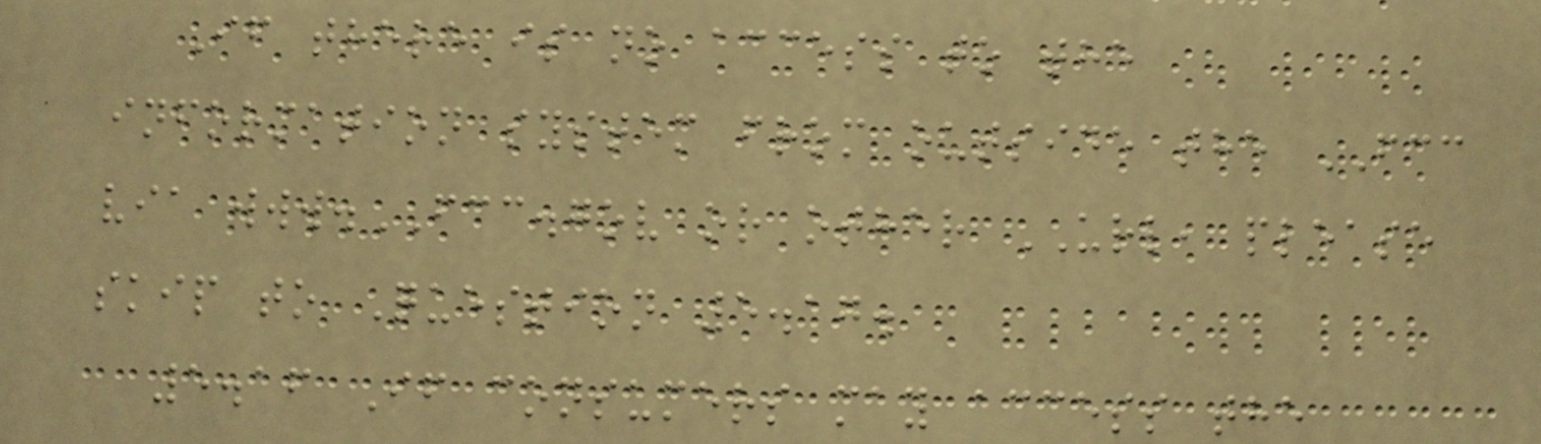If there is no access to the
information system from outside the FCC
via www.FCC.gov or other URL, please
skip to Question 5.17.
5.16 If consumers may access the
